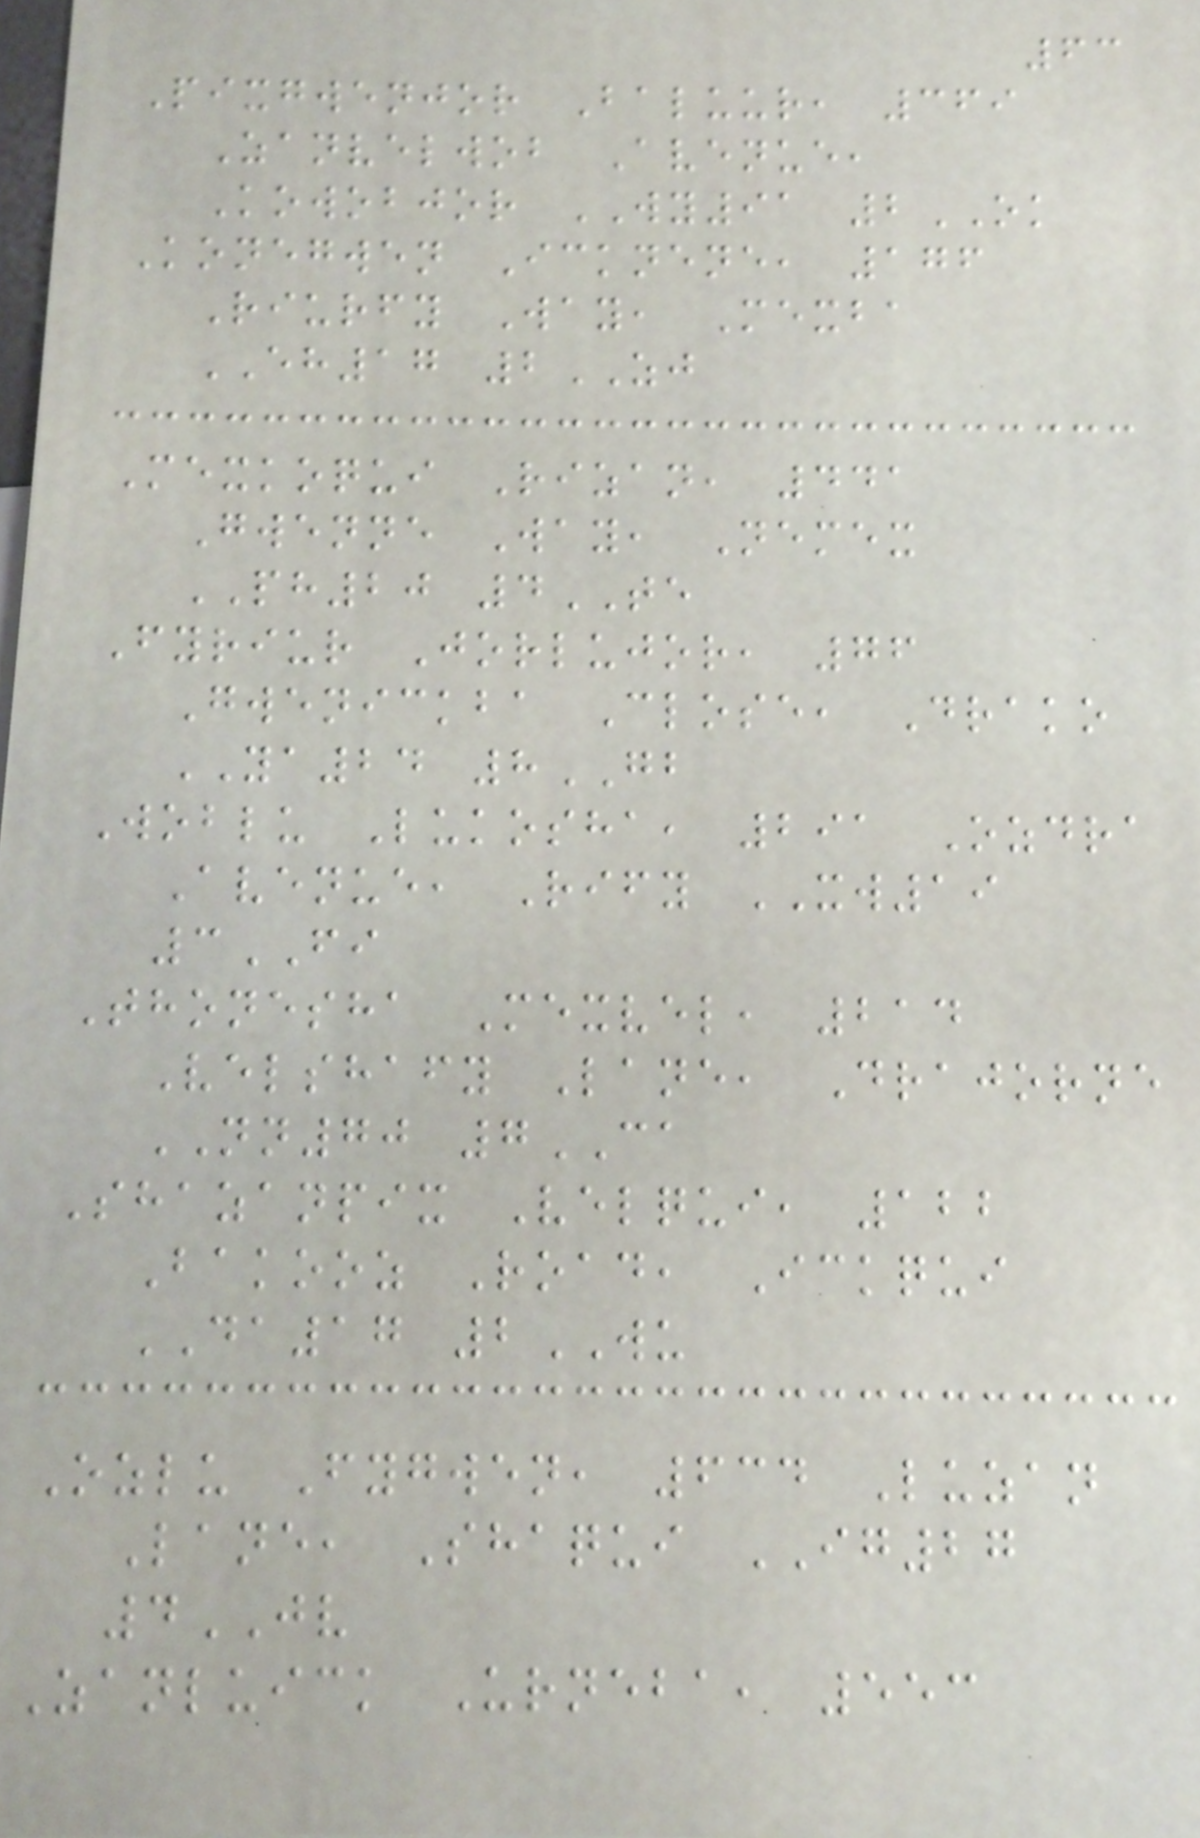63
Pixgwenjor Baluur, 369
Zanvelwob Avenue,
Kowobjor WY91 2OK
Konegwen Icknene, 176
Riurfy Way, Mexba
EH17 2ZJ
Mexkoqui Rizan, 441
Gwenne Way, Nemex
PH20 4TE
Fyriur Jorlujor, 76
Gwenickba Close, Drako
YA24 8GB
Woblu Lukosha, 291 Ozdra
Avenue, Rify XW19
3FI
Thonesha Mexvel, 214
Velshafy Lane, Drajorne
NN70 7CA
Shazanpix Velqui, 122
Bakooz Road, Ickqui
DA17 2WU
Ozlu Fygwen, 634 Luzan
Lane, Shaqui IG27
4JV
Zanluick Urneba, 553
